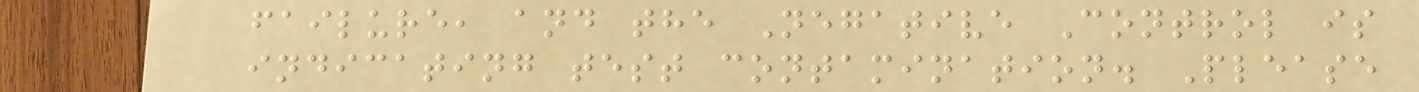failure, and the Negative Control is
indicating test contamination. Please
